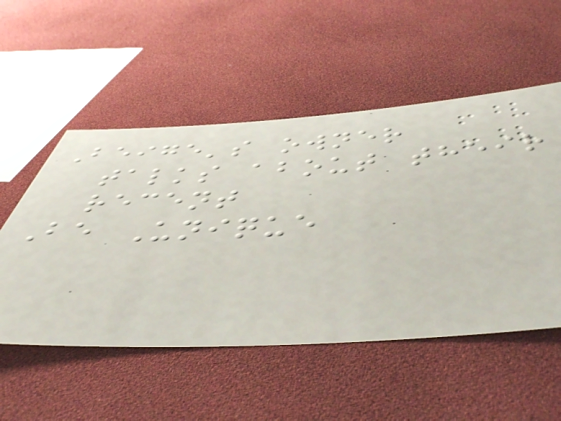Beige's owner
talks about their
recent
Be Unique
